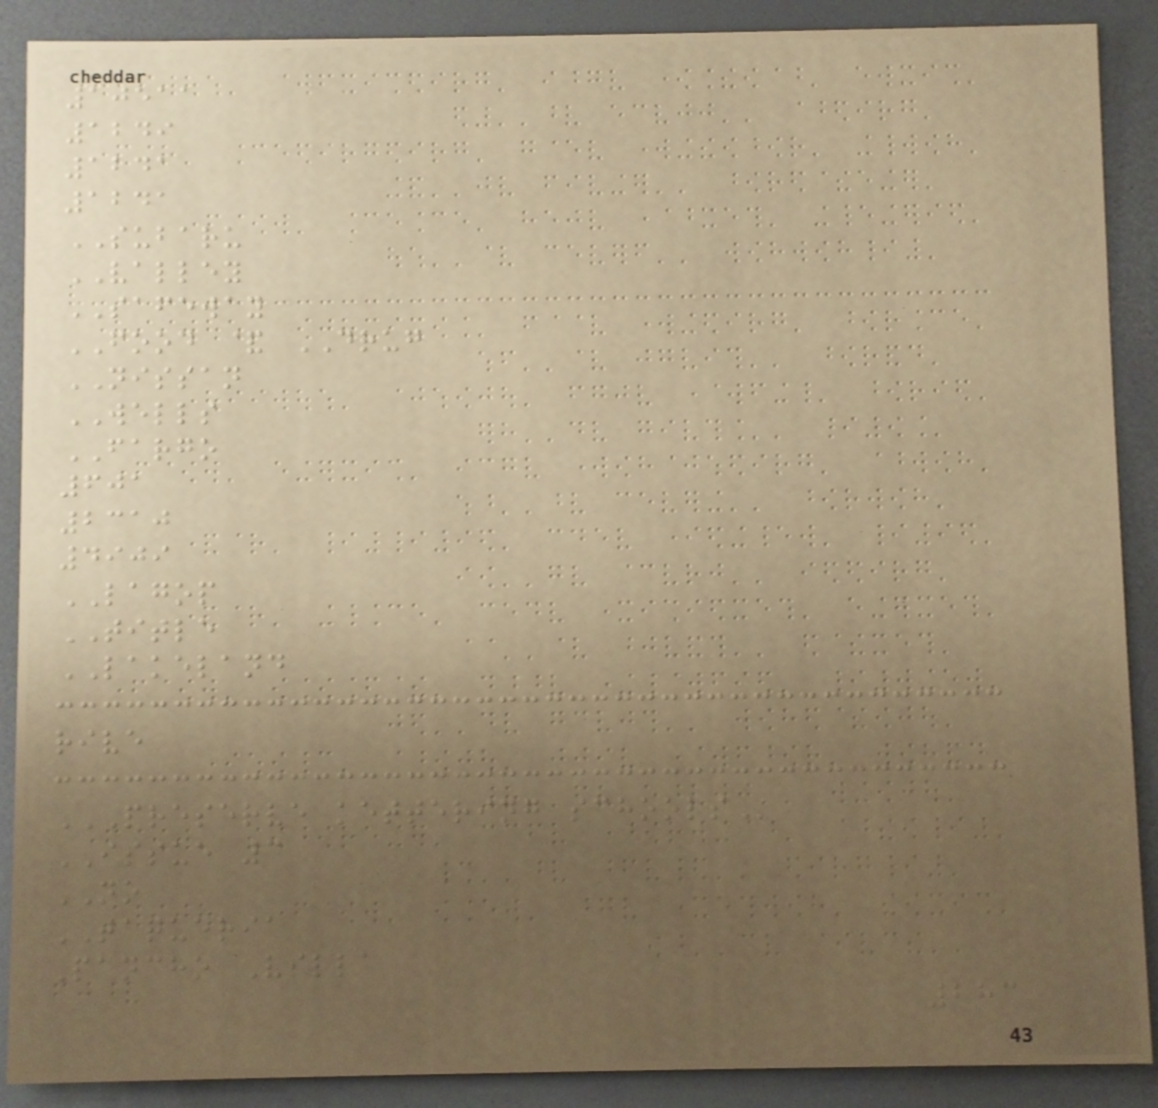10511
1249
1241
1241
SUBARU
VALLEY
SAFEWAY
FOOD & DRUG
NISSAN
WELLS
FARGO
601
2310
4909
LAGOP
TITLE
LAKELAND
rive
PRESERVE KETTERING SCHOOLS
ISSUE 3
NO
TAQUERIA
Pancho Villa
283
